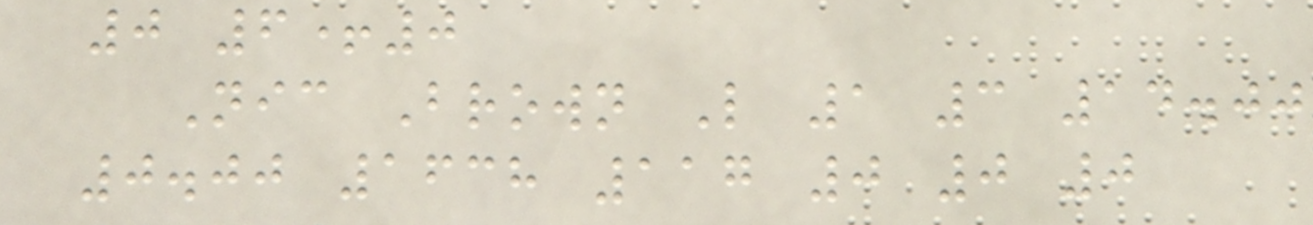0 6+0
Nic Brown L 1 3 14.00
0.00 1638 117 0 0 0
